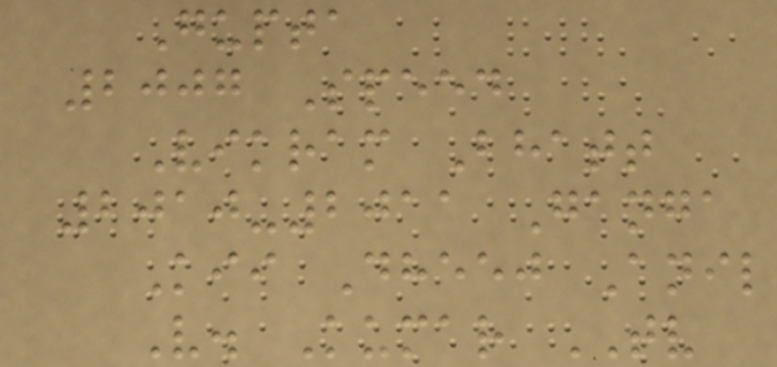Gupta
2007 Speed
Vikram Bhatt
2010-2011 Ganga
Kii Dheej Anil
V. Kumar TV
